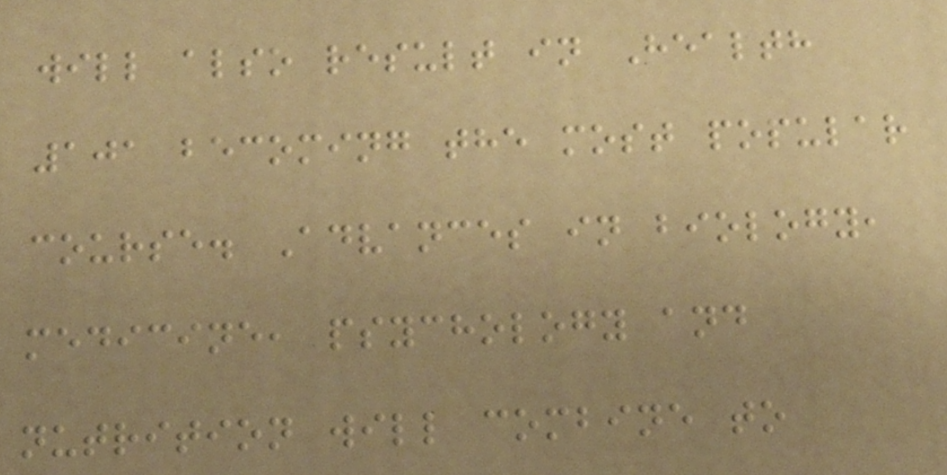will also result in Health
101 becoming the most popular
course. Advances in biology,
medicine, psychology and
nutrition will combine to
